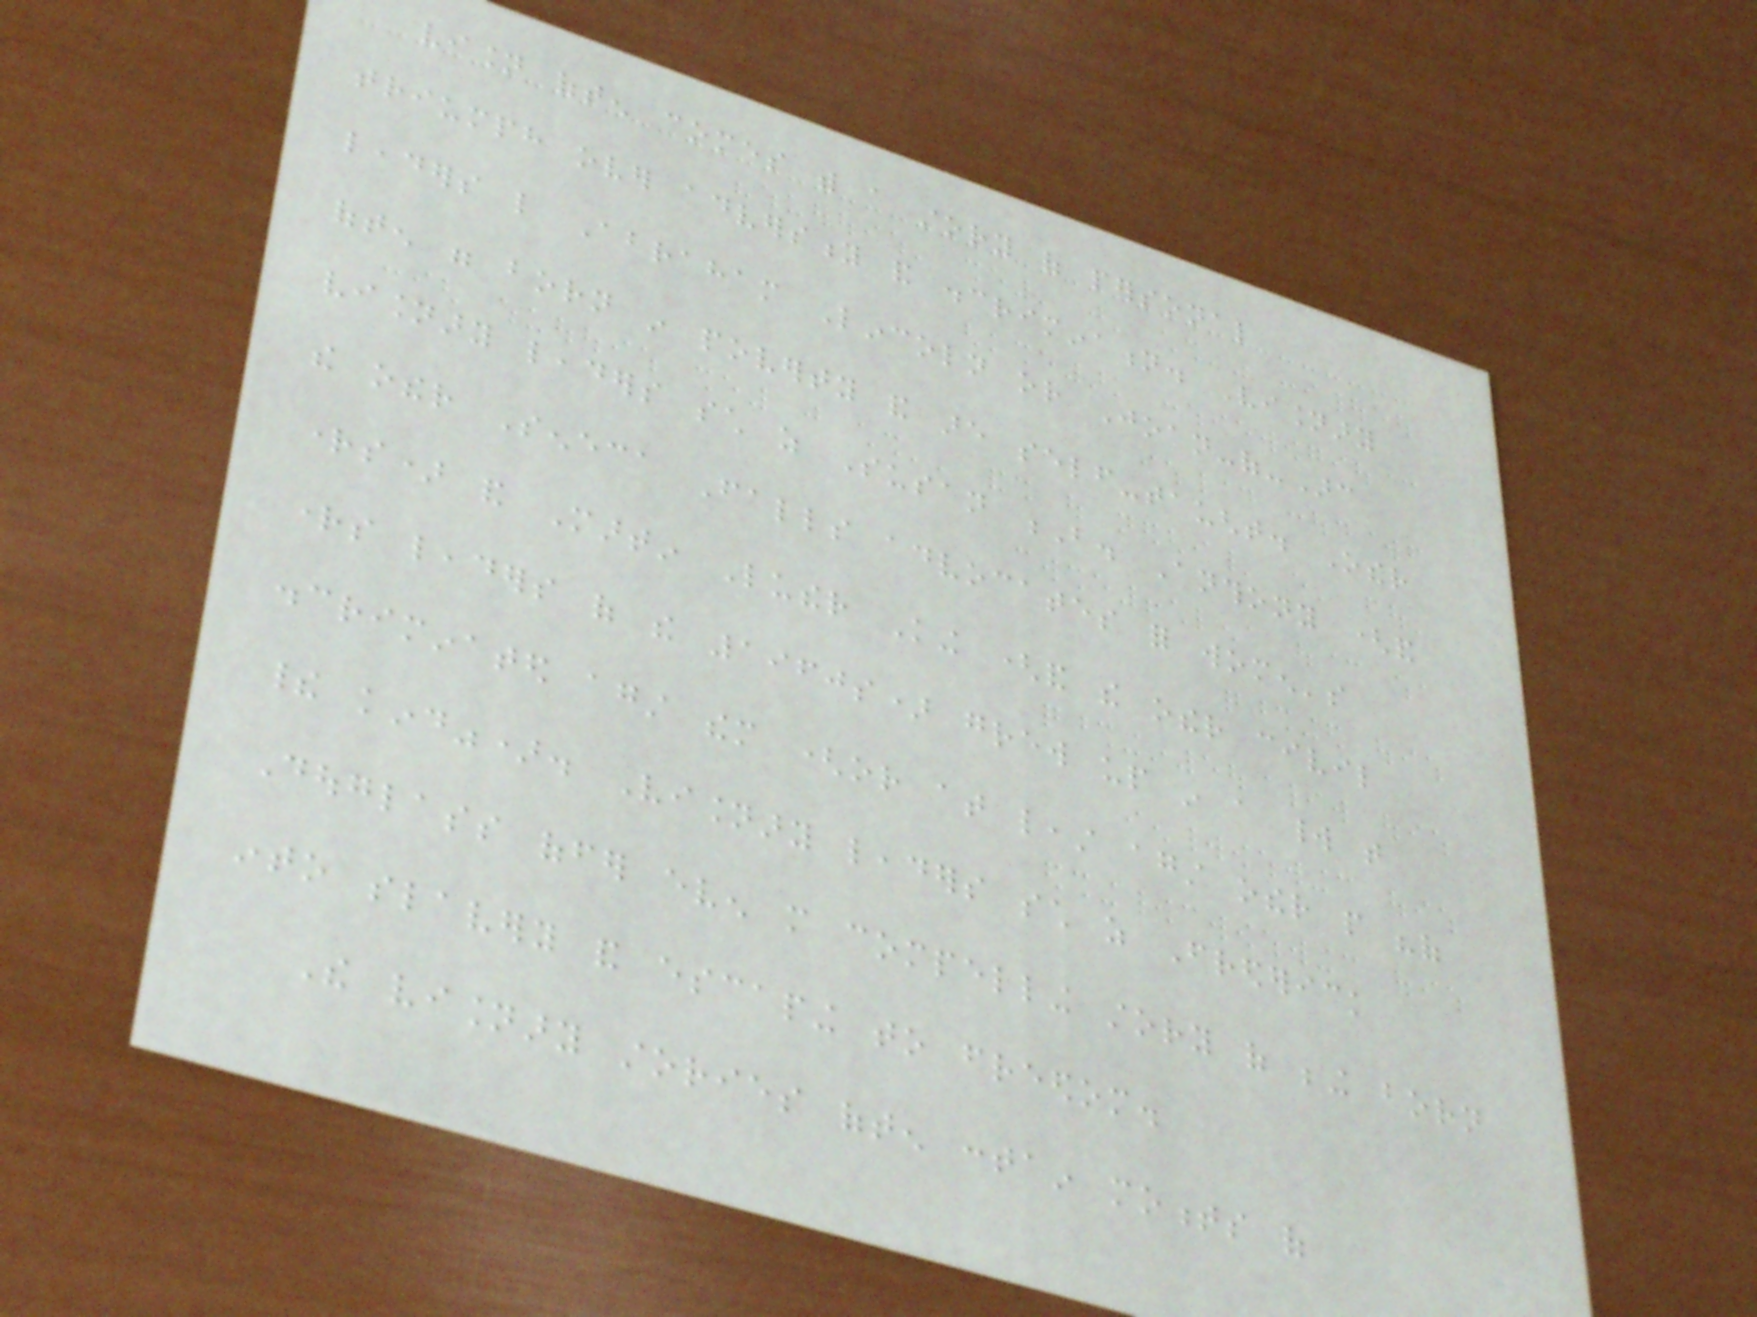vision often comes with a story of personal
triumph over adversity and discrimination. Visionary
leaders like Abraham Lincoln or Joan-of-Arc
often were born in poverty and are self-taught. Other
visionary leaders such as Susan B. Anthony (and
the other Seneca Falls advocates for women's
rights) and Martin Luther King (and the other civil
rights leaders of the 1960s) grew up in a world that
discriminated against them (or at least against other people "of
their kind"). Visionary leaders such as Frederick
Douglass offer even more compelling story of being born
into slavery and escaping to freedom.
The visionary stories often contain moments of
